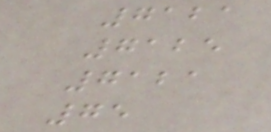7121
7125
7121
75
